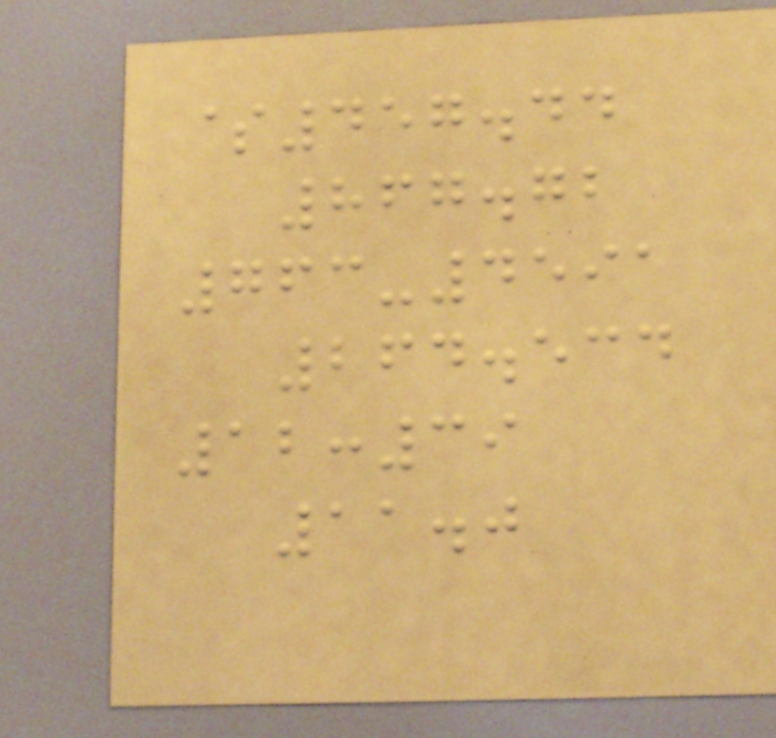$457.44
867.72
763-4591
264.534
12:39
11.0
